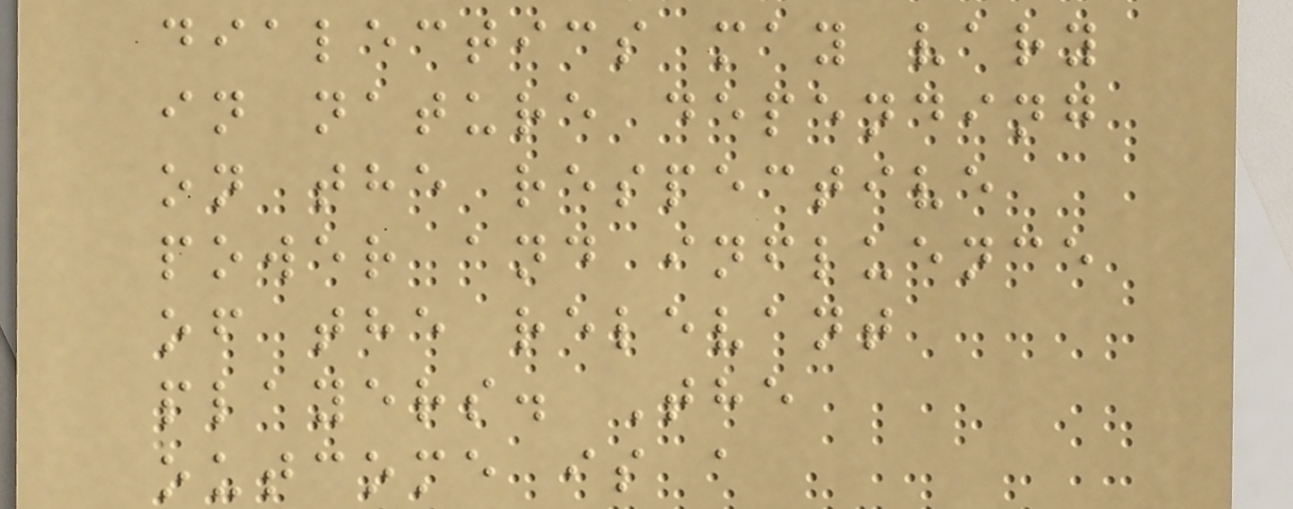dialectics may vary
in nature depending
on the respective
power and influence
of the relevant
players. The
outcome is a
